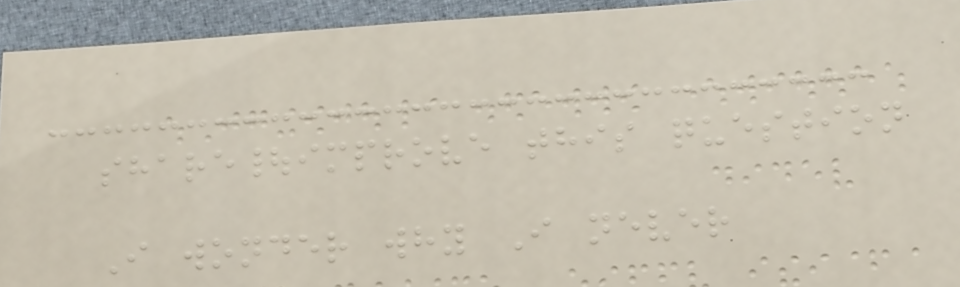share|improve this question
I wonder why I never
